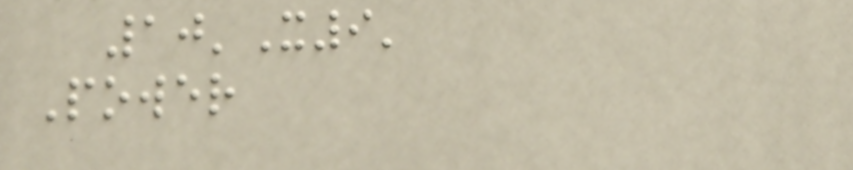10'X9'
Power
